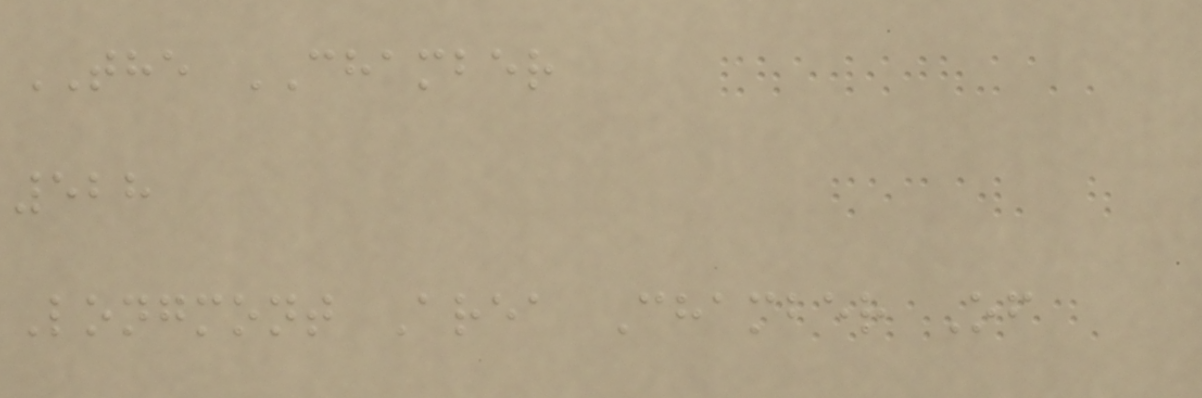THE CHAMBER
528
Longmont Area Chamber Of
